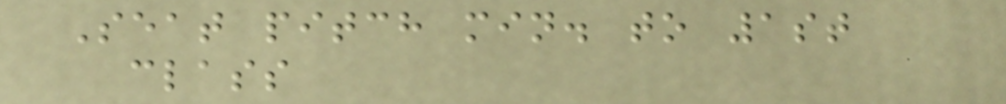Seat pitch min. to 1st
class
